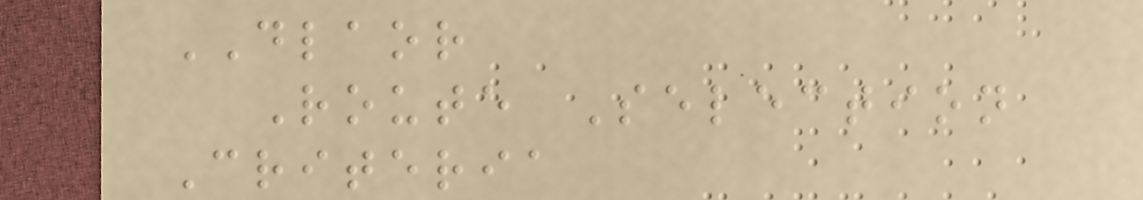DLAOR
Route Selection
Criteria
